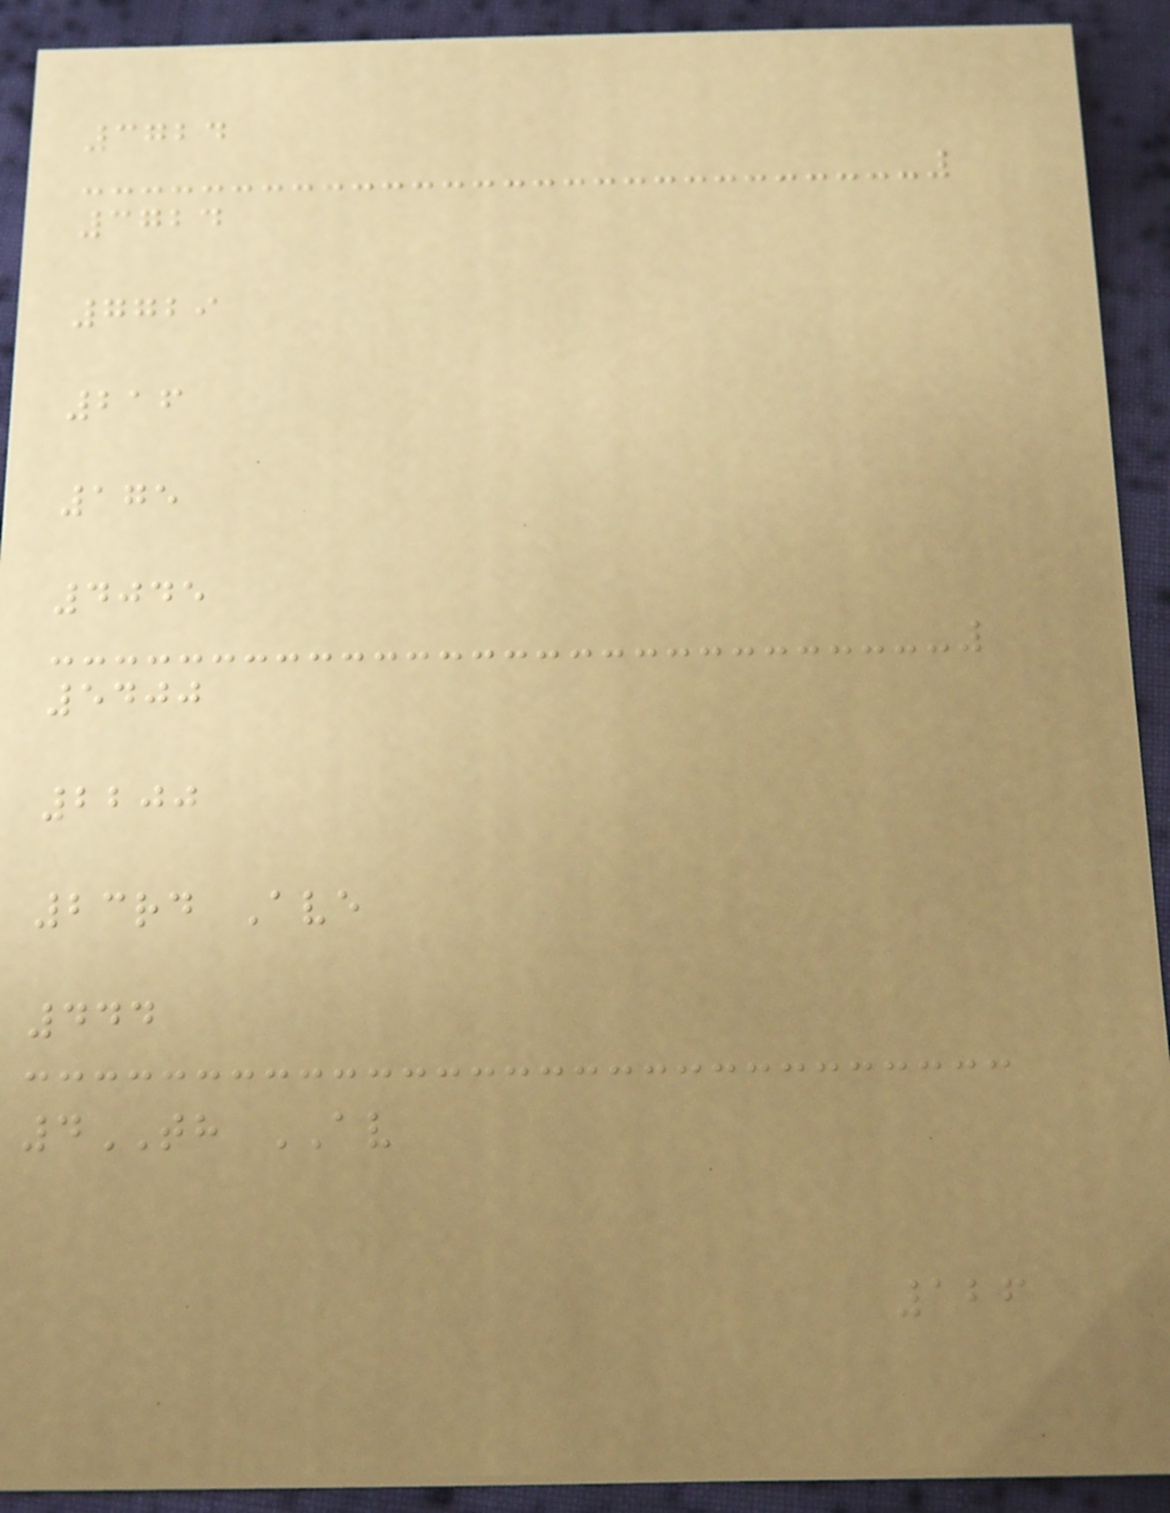3724
3724
7729
216
175
4045
5400
2200
23rd Ave
444
4TH AV
126
